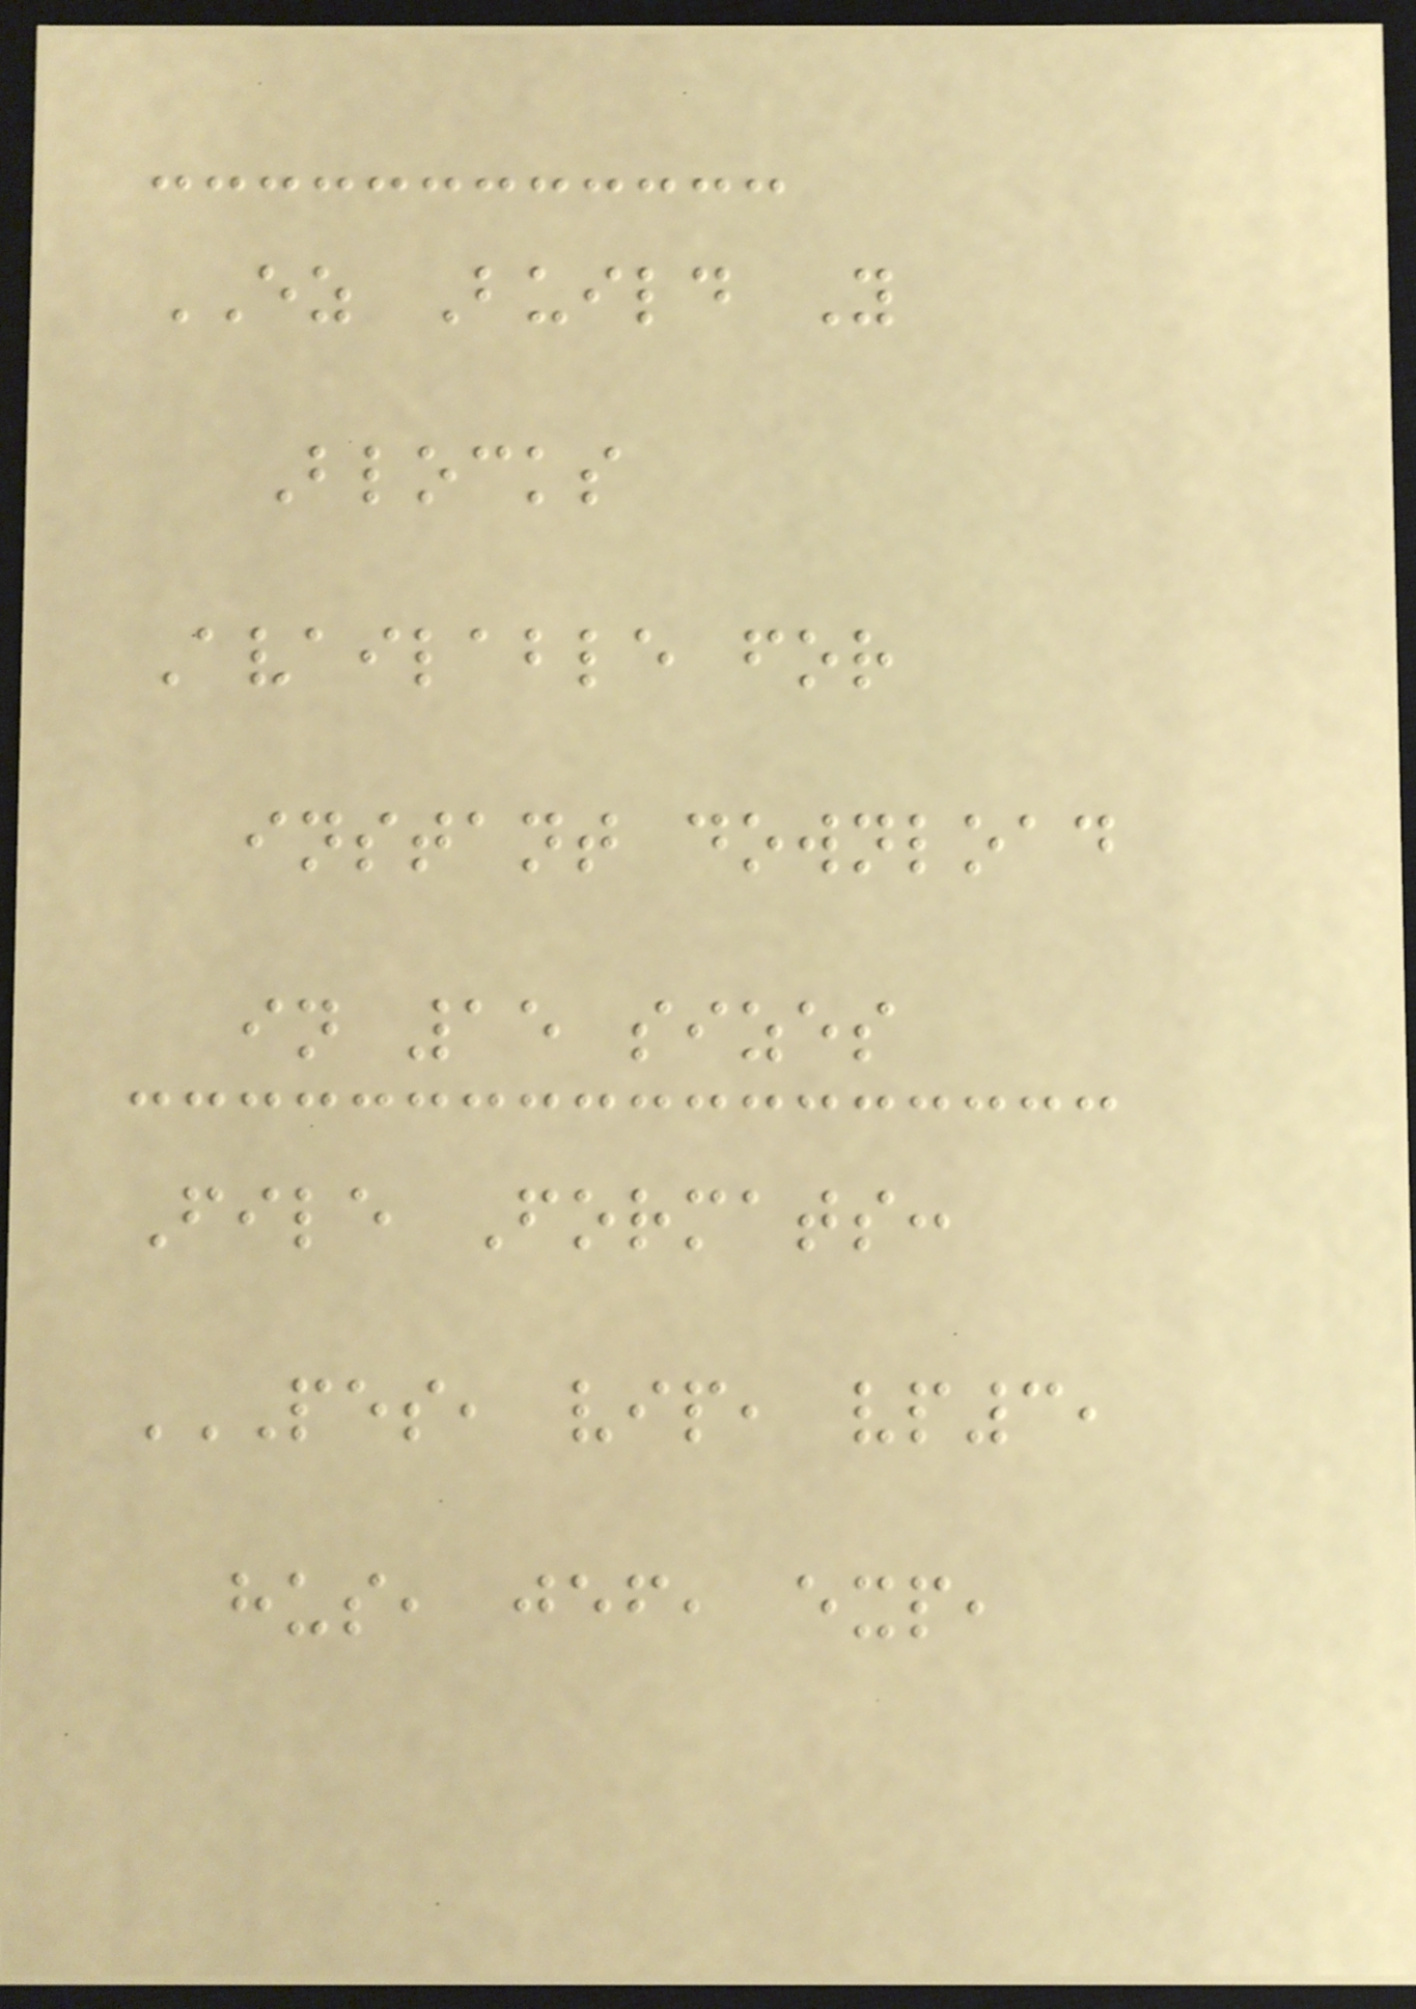EZ Build Y
Blocks
Available for
instant download
in 15 sizes
File Formats:
PES, VIP, VP3,
HUS, JEF, EXP,
